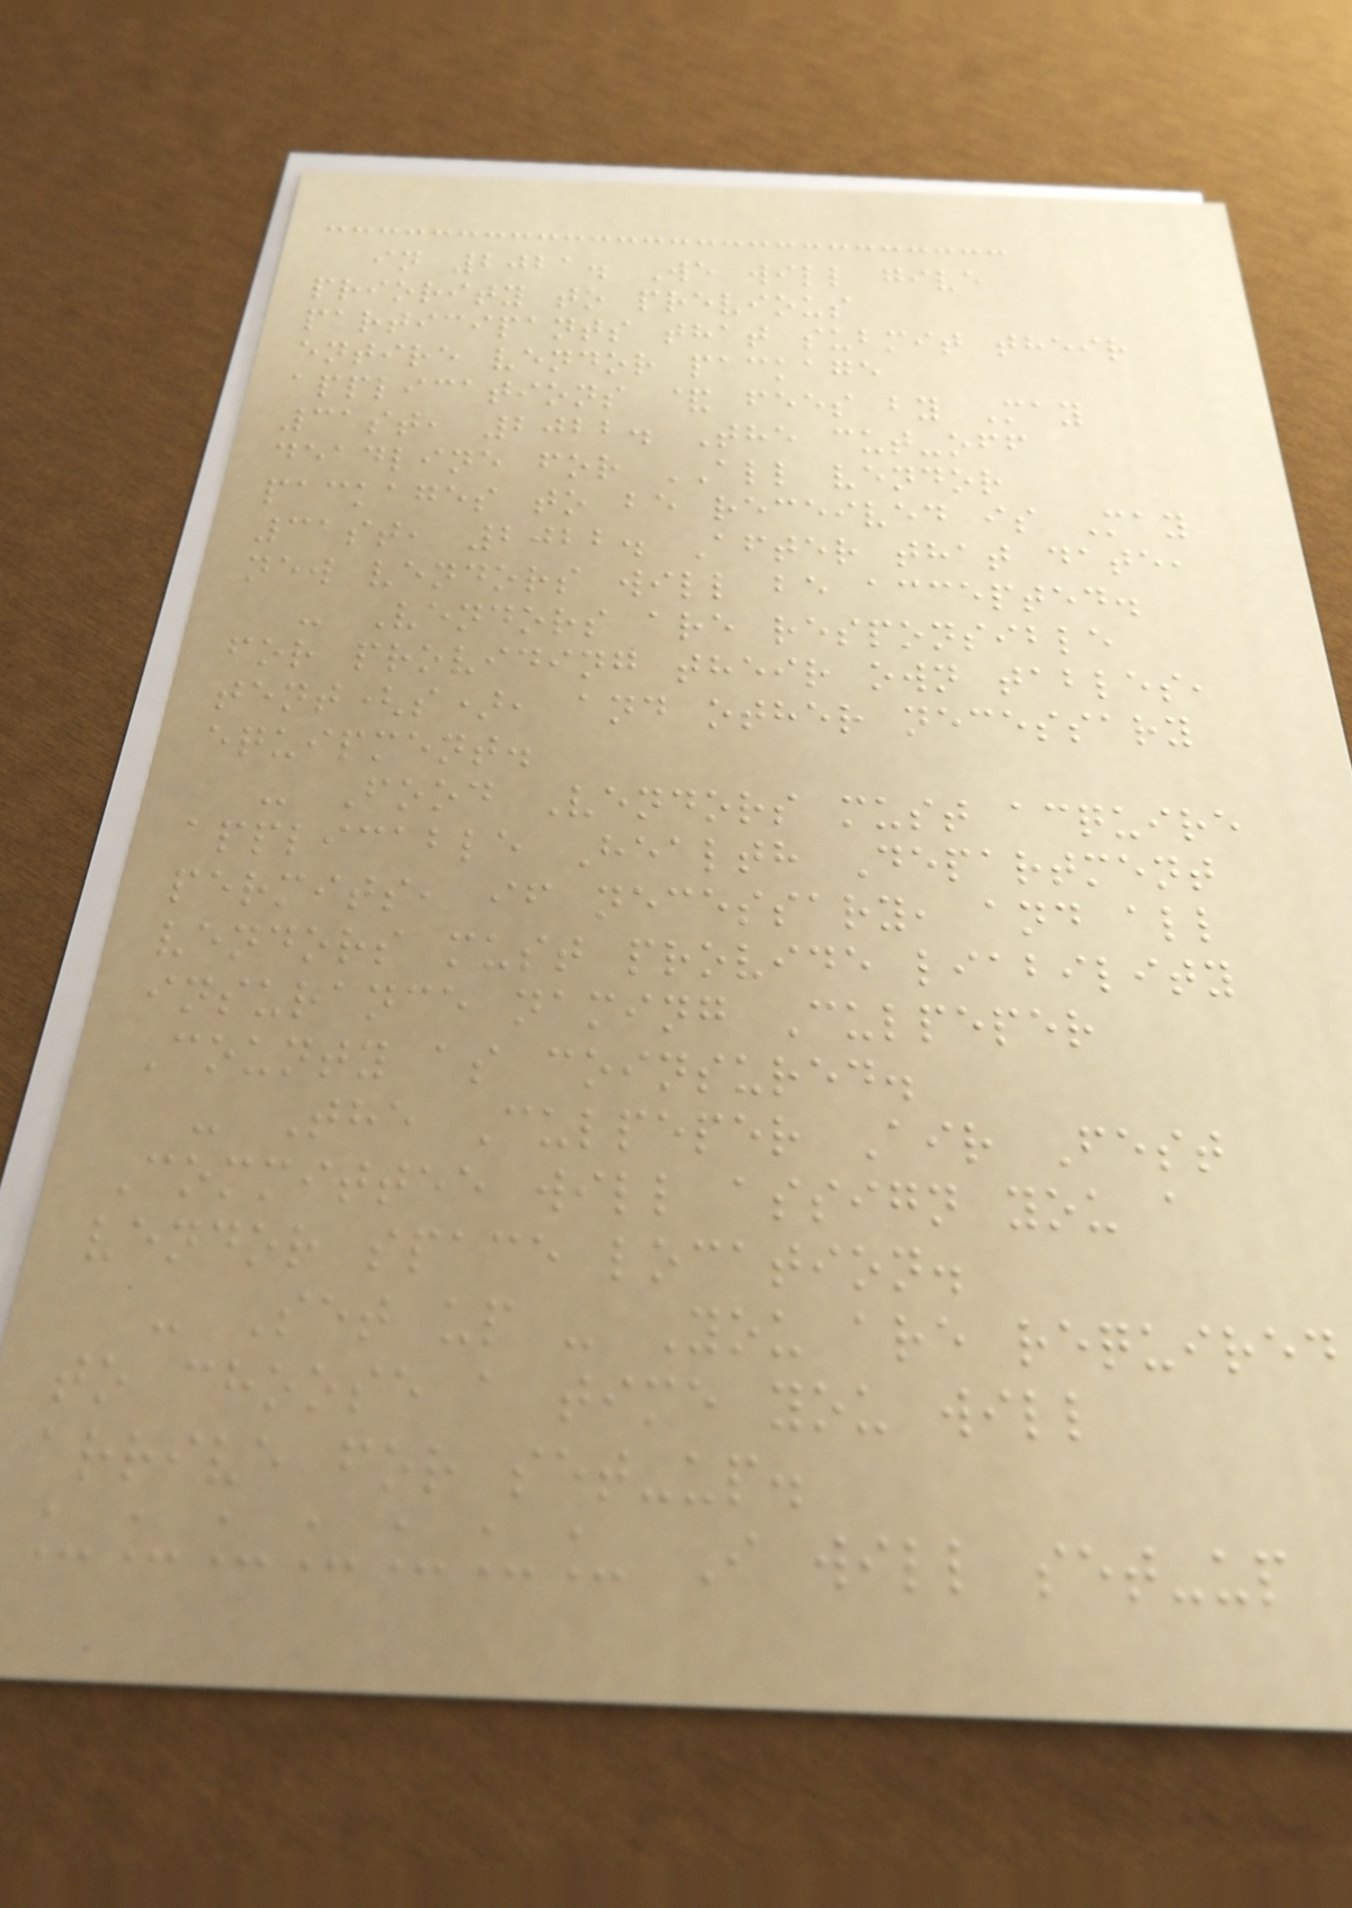in 2021. We will give
priority to previous
participants that submit their
entire vendor package
applications & fees by May
31st, 2022. The cut-off
deadline for ALL vendor
packages to be received is May
31st, 2022. After that date,
new vendors will be accepted.
- Vendors are responsible
for providing their own tables,
tent(s), and other necessary
equipment.
- Food Vendors must acquire
applicable Health Department
permits, if necessary, and all
vendors must provide liability
insurance naming Culpeper
County as coinsured.
- The Culpeper Air Fest
Committee will assign you a
vendor space location.
- Set up - You are required
to choose a time you will
arrive for set-up.
_______ I will set-up
